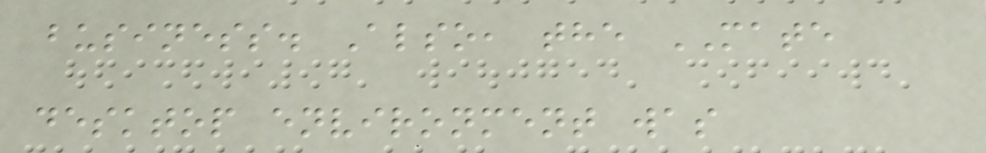business. Also, the MATE
desktop environment was
